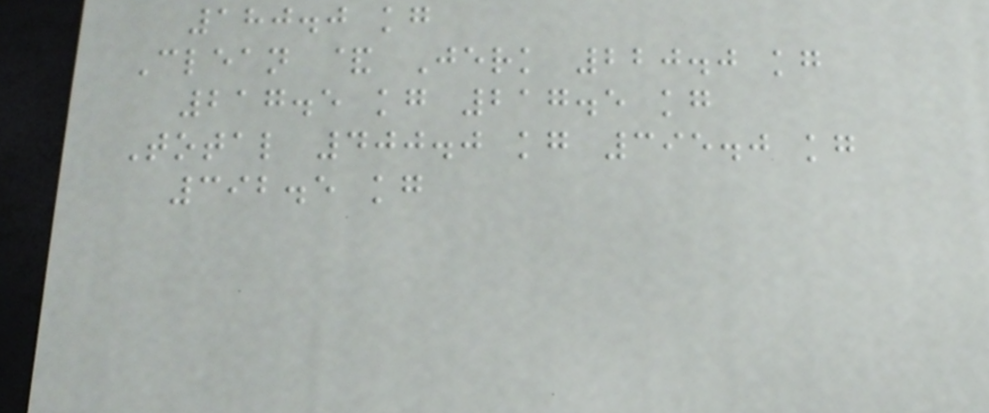180.0 kg
Clean & Jerk 220.0 kg
217.5 kg 217.5 kg
Total 400.0 kg 395.0 kg
392.5 kg
